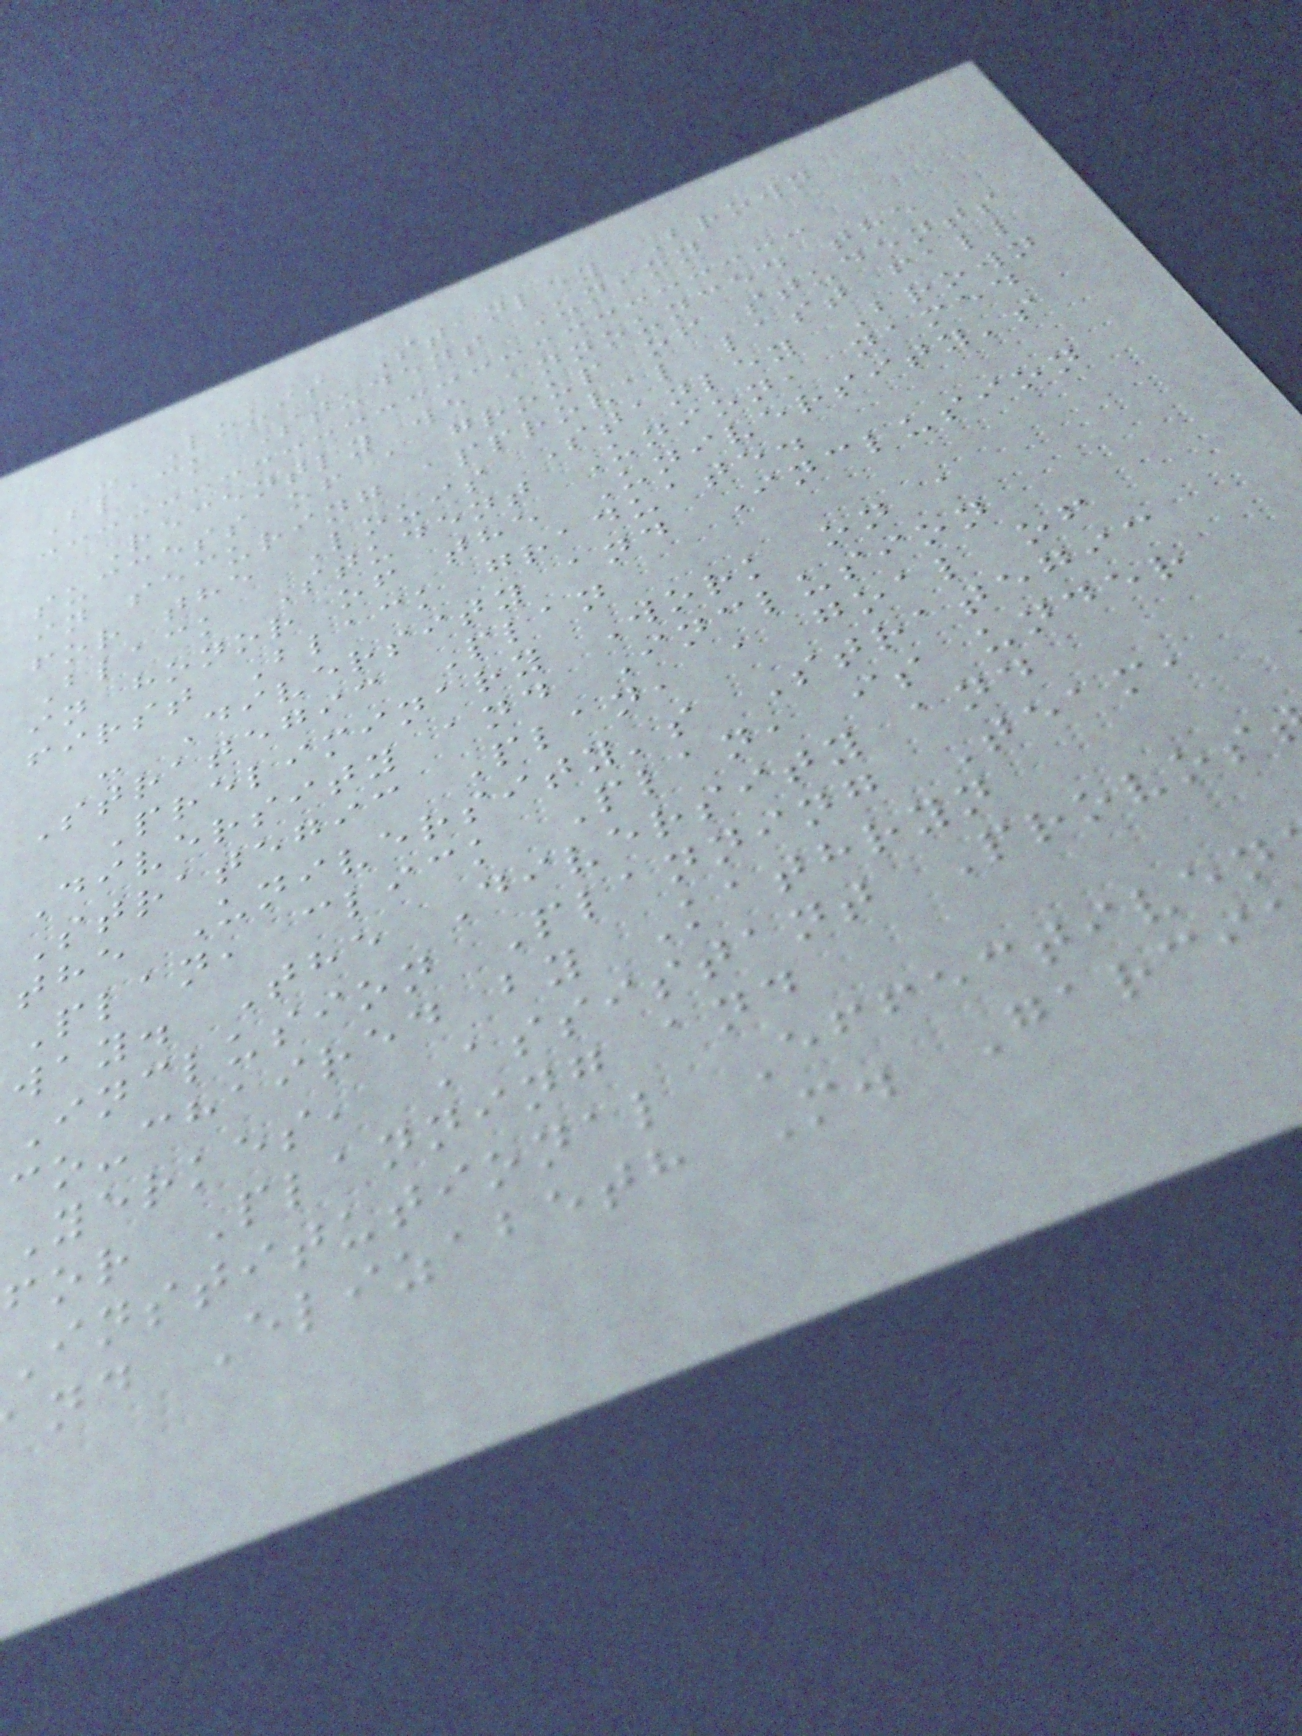- Louis Stanley Brown
Black Student Union
Recently we announced the
success of a group of students
in securing approval last fall
for the Louis Stanley Brown
Black Student Union, named
in honor of the University's
first Black graduate.
- Diversity and Inclusion
Strategic Plan
Preliminary Work on a
Diversity and Inclusion
Strategic Plan, a goal of
the University's Strategic
Plan, click Plan, is under
way. The Diversity and
Inclusion Planning Team,
co-chaired by Kathryn
Yerkes, Assistant Provos
for Planning and
institutional Effectiven
nd Elizabeth M. Garci
